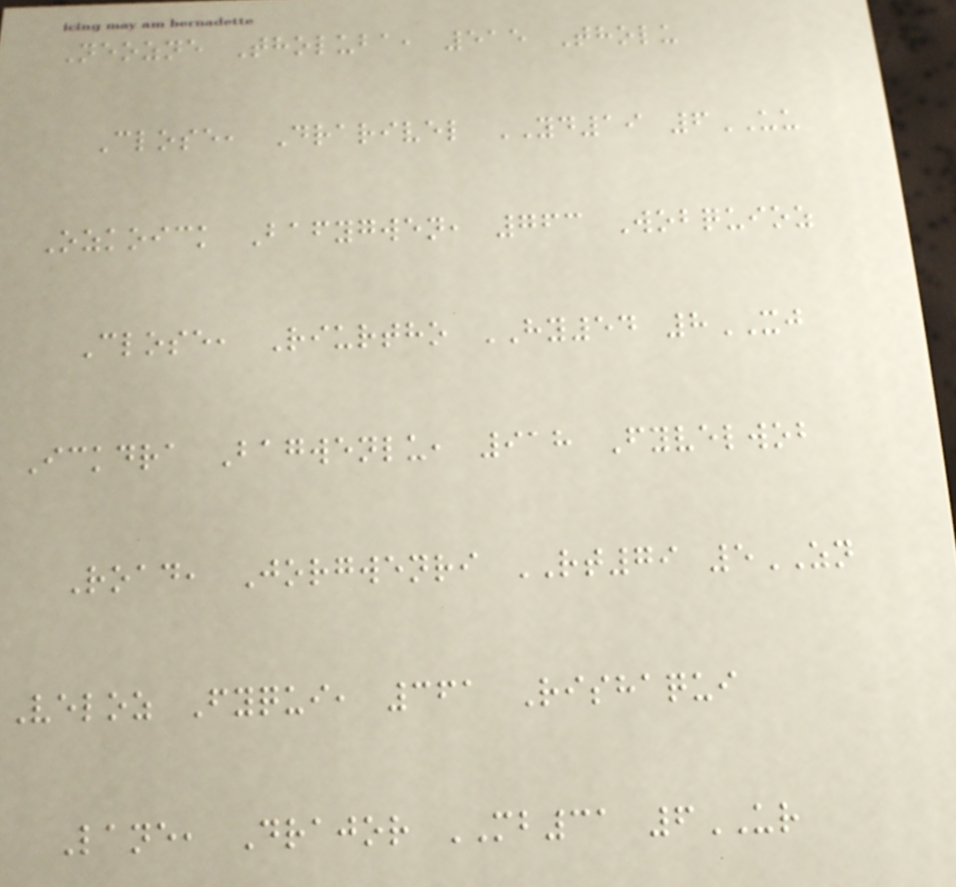Neozne Tholuba, 515 Tholu
Close, Drarivel YD19 6UU
Ozkoick Bafygwen, 763 Wobquioz
Close, Riurtho HY54 8XJ
Ickdra Bagwenlu, 918 Fyvelwob
Road, Jorgwenri RT79 5ZN
Veloz Fyqui, 361 Rishaqui
Lane, Drajor MB31 6UR
